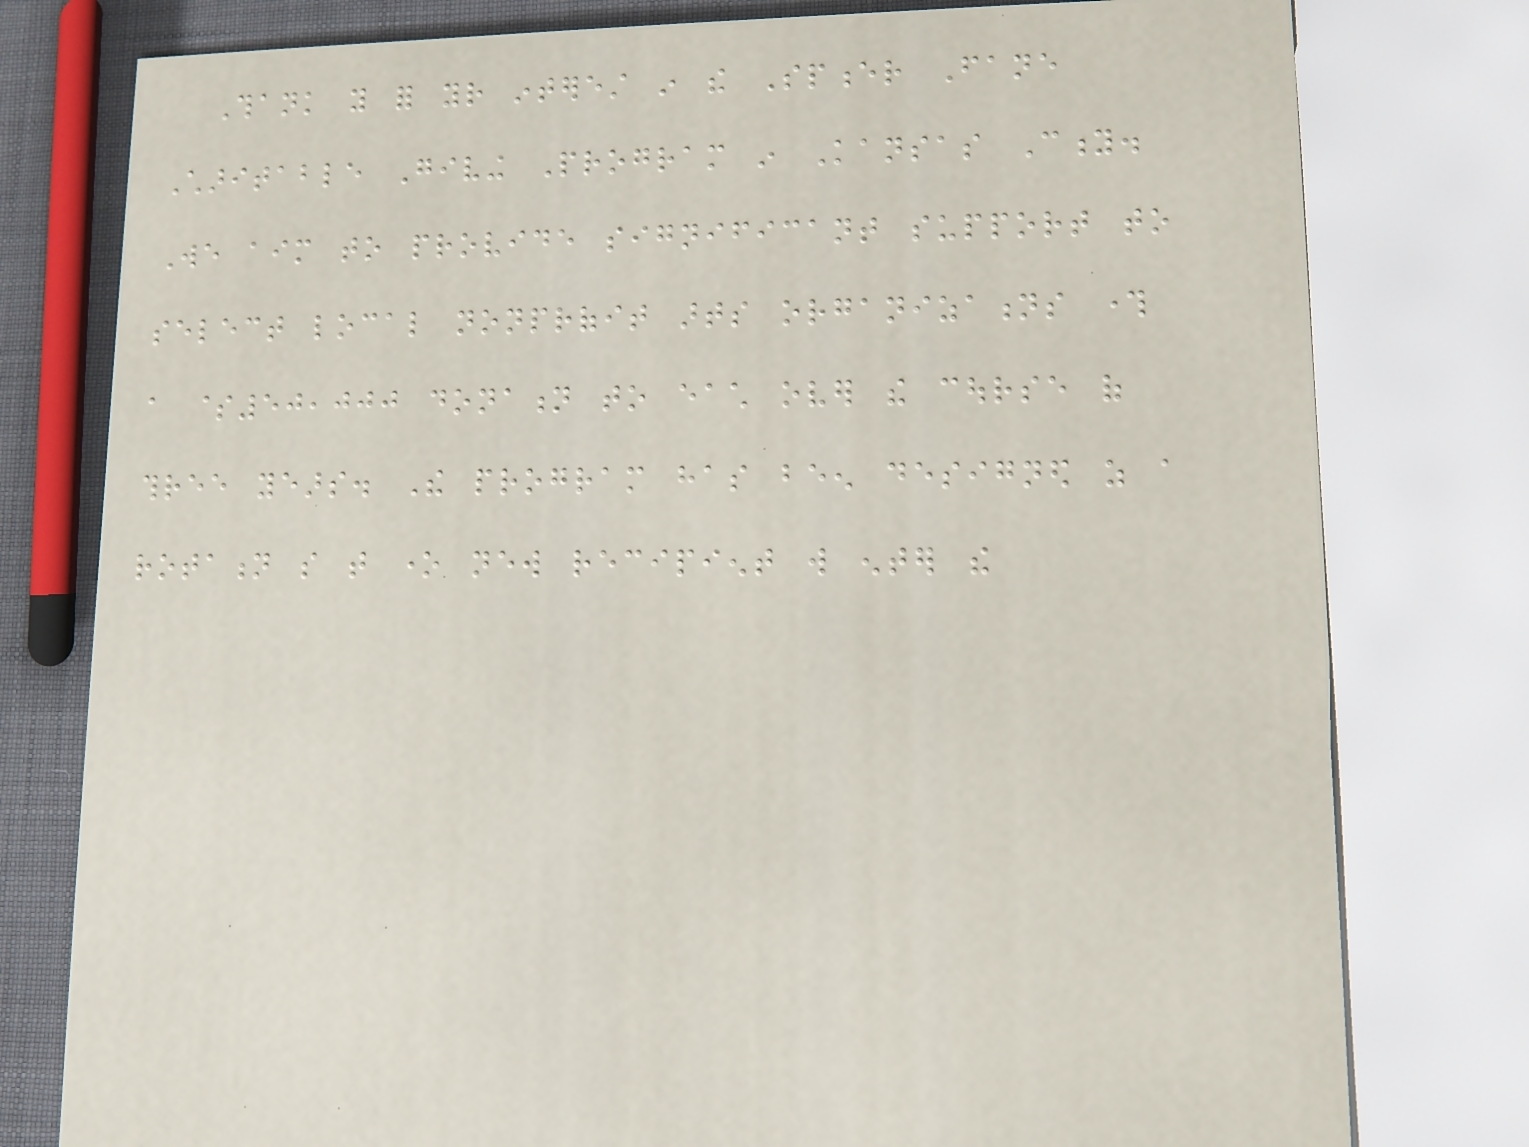Thank you for your interest in the Spencer Fane
Charitable Giving Program in Kansas City.
We aim to provide significant support to
select local nonprofit arts organizations through
a $50,000 donation to each over the course of
three years. The program has been designed as a
rotation so that one new recipient will enter the
